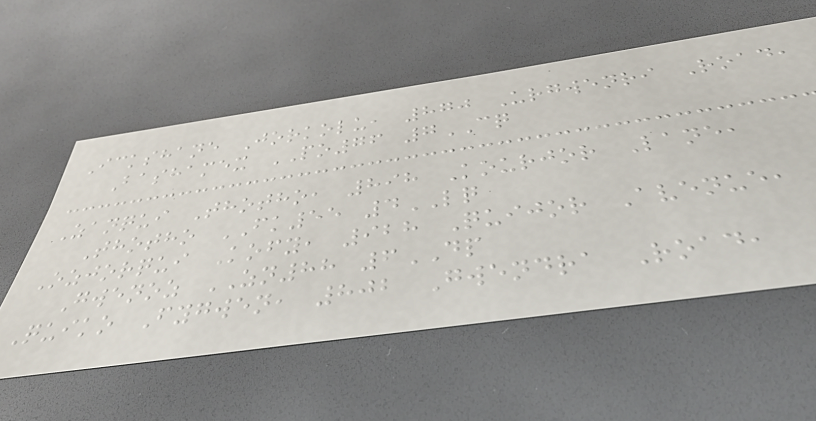Ickshane Jorkolu, 870 Urgwenri Road,
Bashamex PO76 7CQ
Zanqui Thotho, 898 Kourjor Lane,
Thotho FK55 4LQ
Ozjorqui Kofy, 928 Quijor Avenue,
Gwenoz ZN88 6DP
Quiko Fygwen, 802 Gwendra Road,
